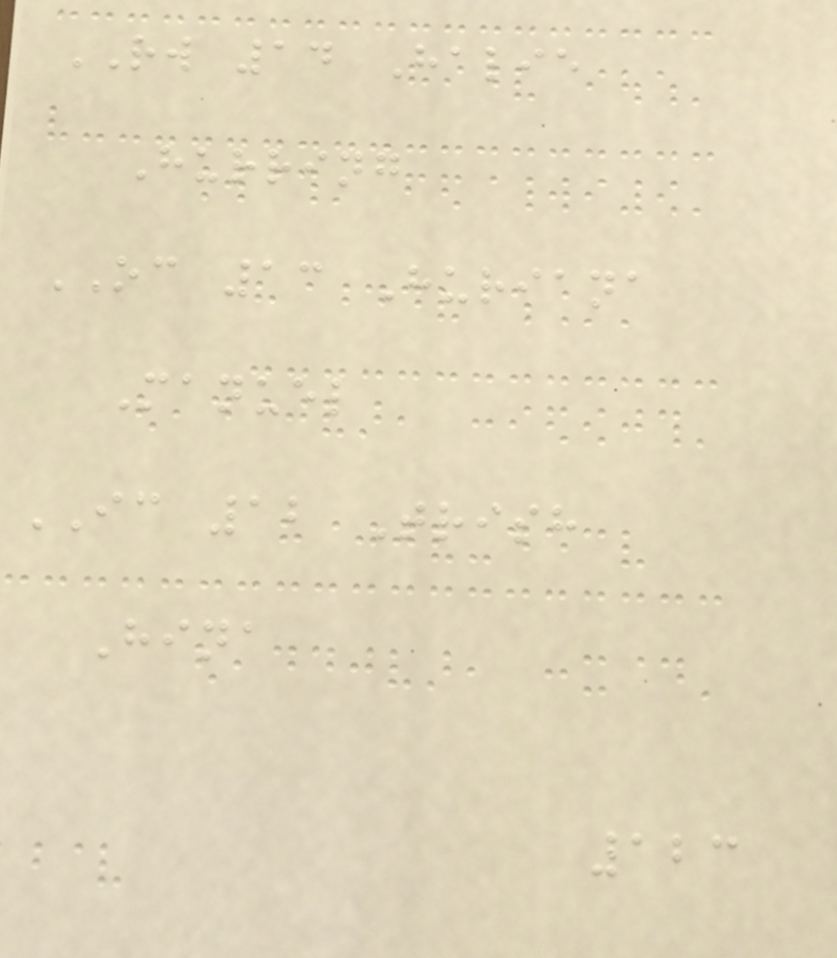RW 14 Halie
Hurring
OC 13 Huriana
Manuel
IC 12 Trish
Hina
123
